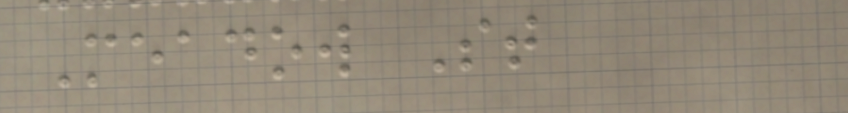Meadow St
